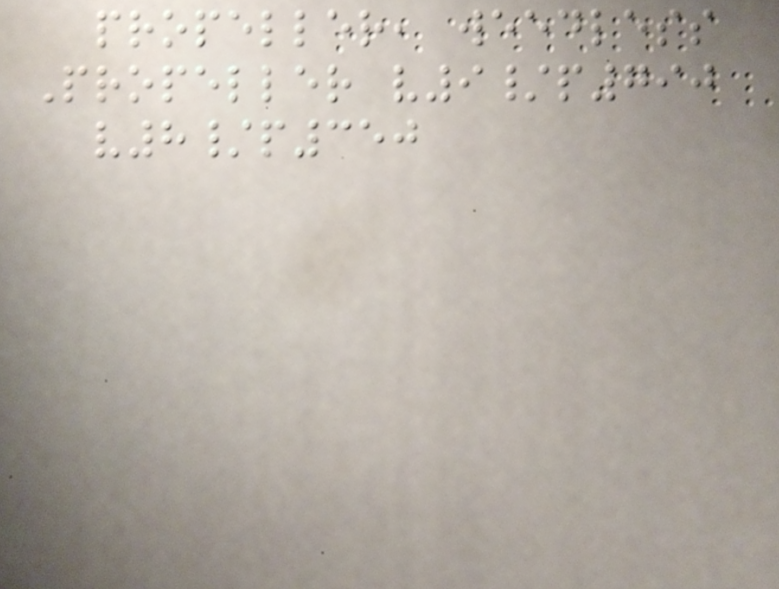propeller, weedless
Propeller v9/p790
v8/p350
